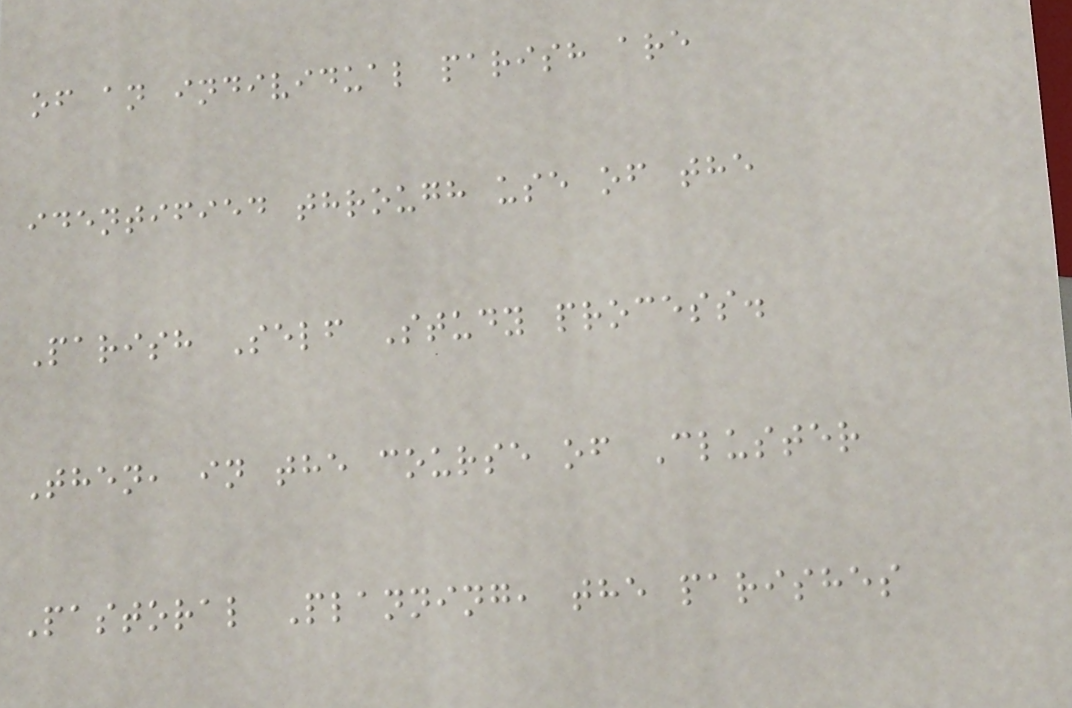of an individual parish are
identified through use of the
Parish Self Study process.
Then, in the course of Cluster
Pastoral Planning, the parishes
